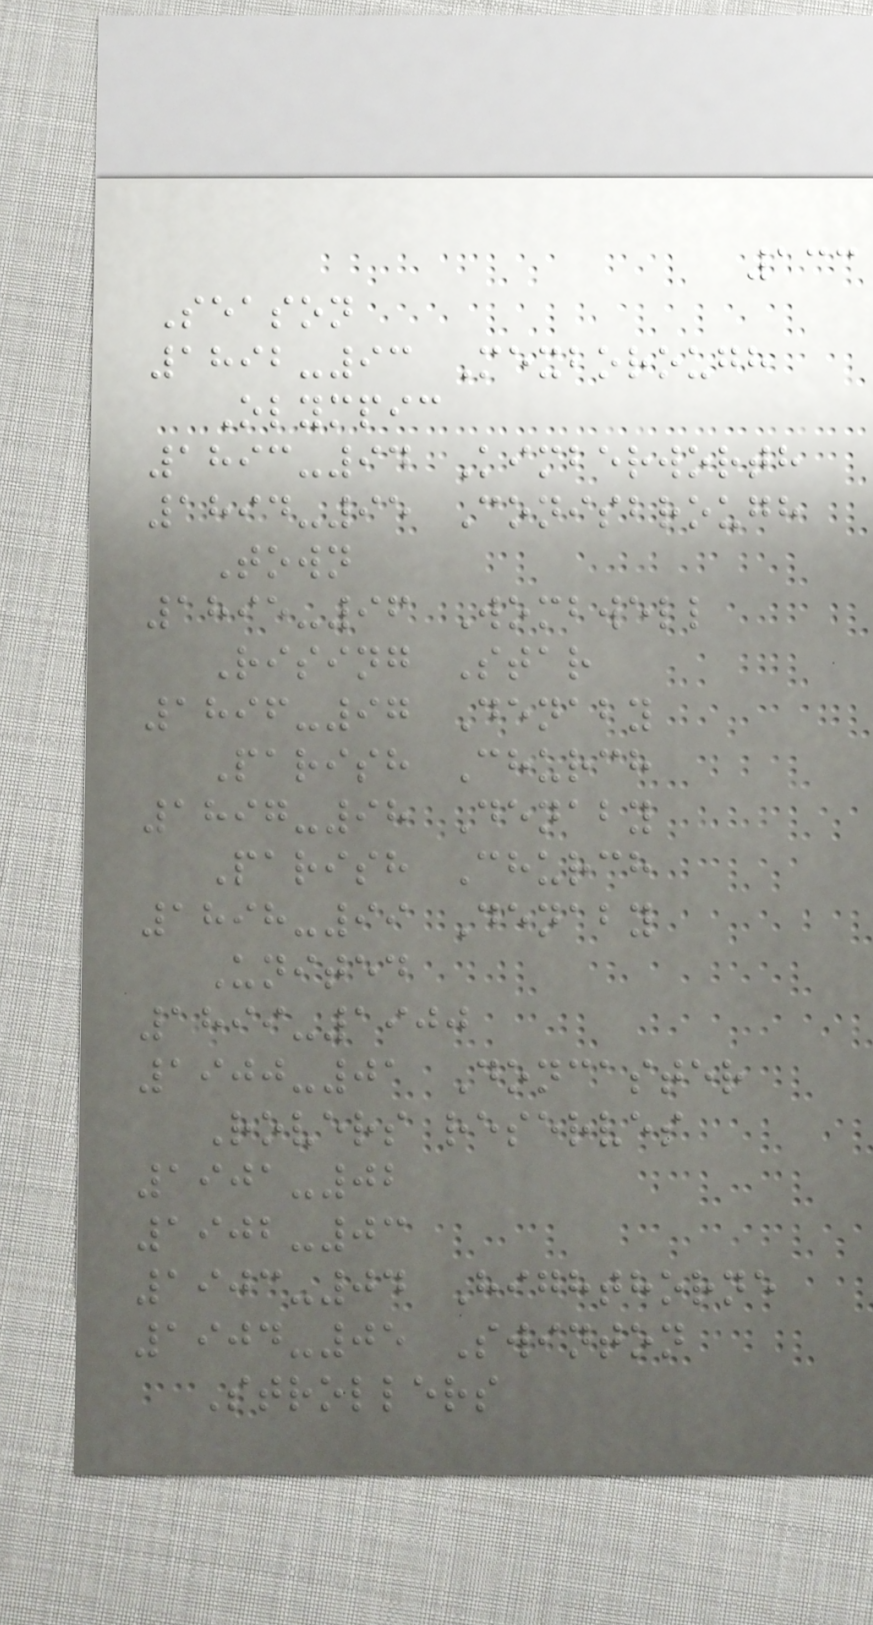133
Season
1892-93 Mexborough
Olympic
1893-94 Kimberworth
1894-95 Conisbrough
Town
1895-96 Wombwell
Rising Star
1896-97 Denaby
Parish Church
1897-98 Denaby
Parish Church
1898-99 Denaby
United
1899-1900
1900-01 Doncaster
Rovers reserves
1901-02
1902-03
1903-04 Highthorne
1904-05 Swinton
Strollers
